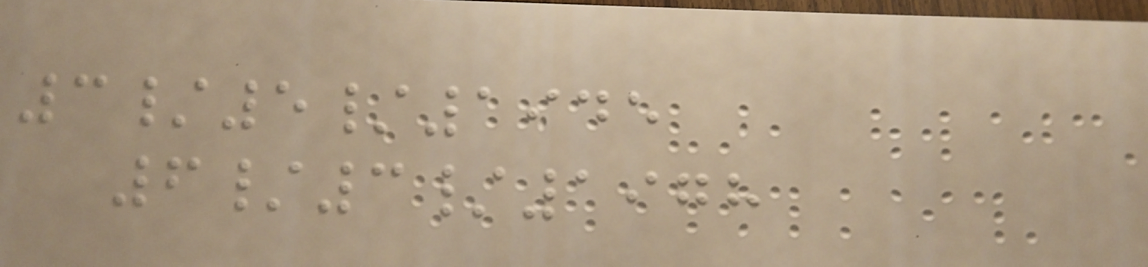3/5/1945
6/3/1978
